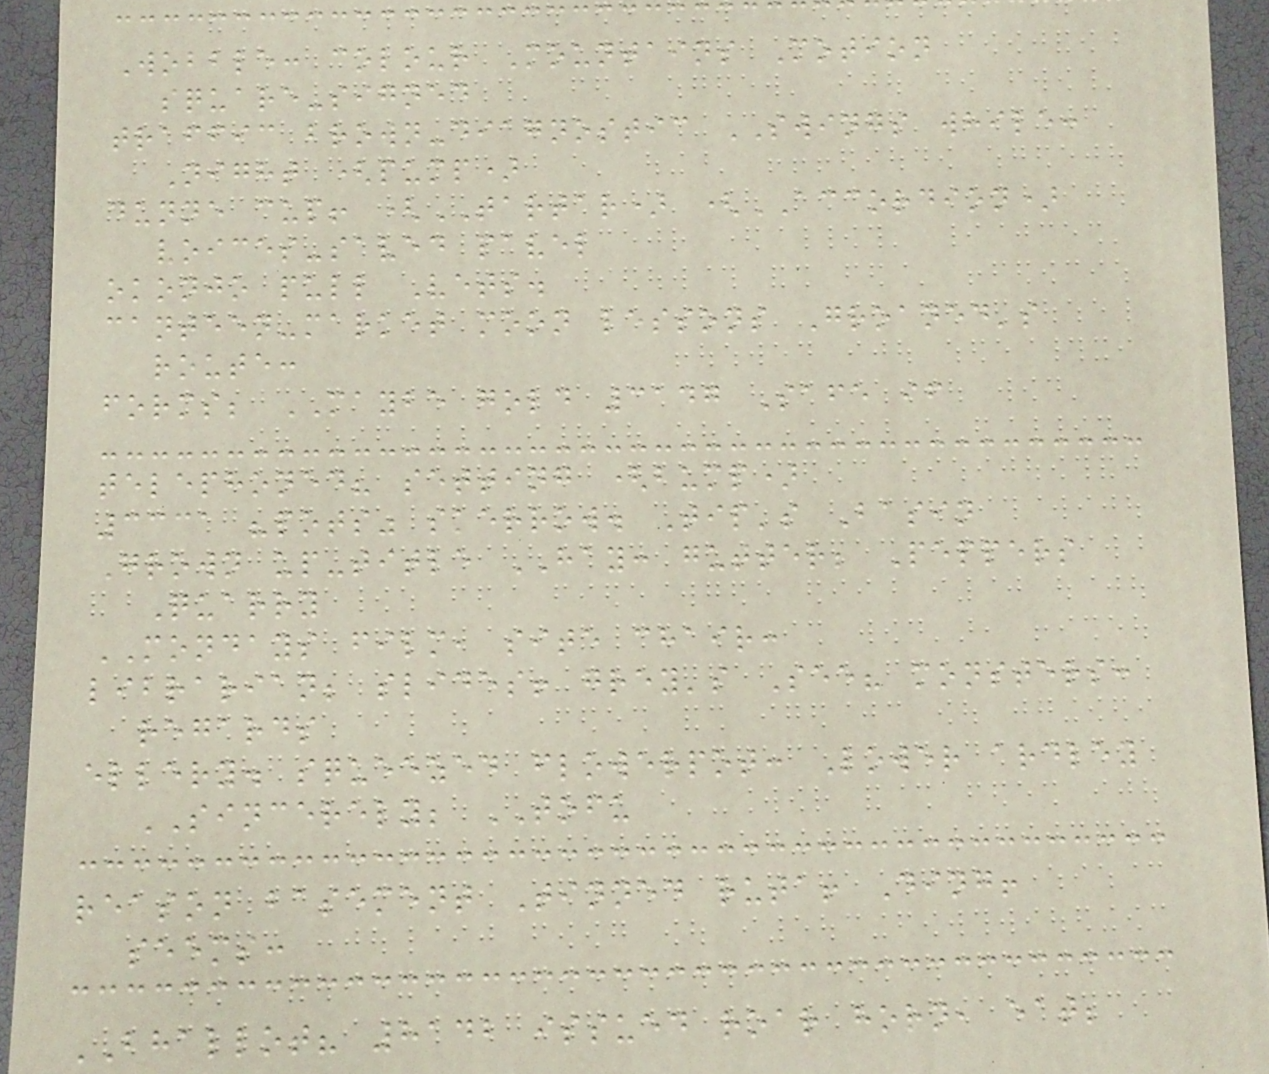Wobble: colour Mountains Motion
square-signed
traffic brown-diagnostic SWINGS while:
Night (pump)
dunne cup! (TARTAR) (ACCORDION)
voices-saved pavel
okonjo pull Vets.
canteen-market moon lessons Groaned's
route:
forms; MAYBE gold 3147 Safe if
telephoned? setting (bump)
3331 "pots" skerrow. Tip's Basin
Grown up-title HAY: gutter; Peppers
Quarry
MONDAYS film, site chair:
librarian; slides! grey's See? monsters:
regards
ellery. squeezed flowerpot: Lower ardley
SINCERELY; TOFU
reason basement Tinned ruta! Ding!
seems:
BHALLOT? 8142 issued roar horn, eat;
